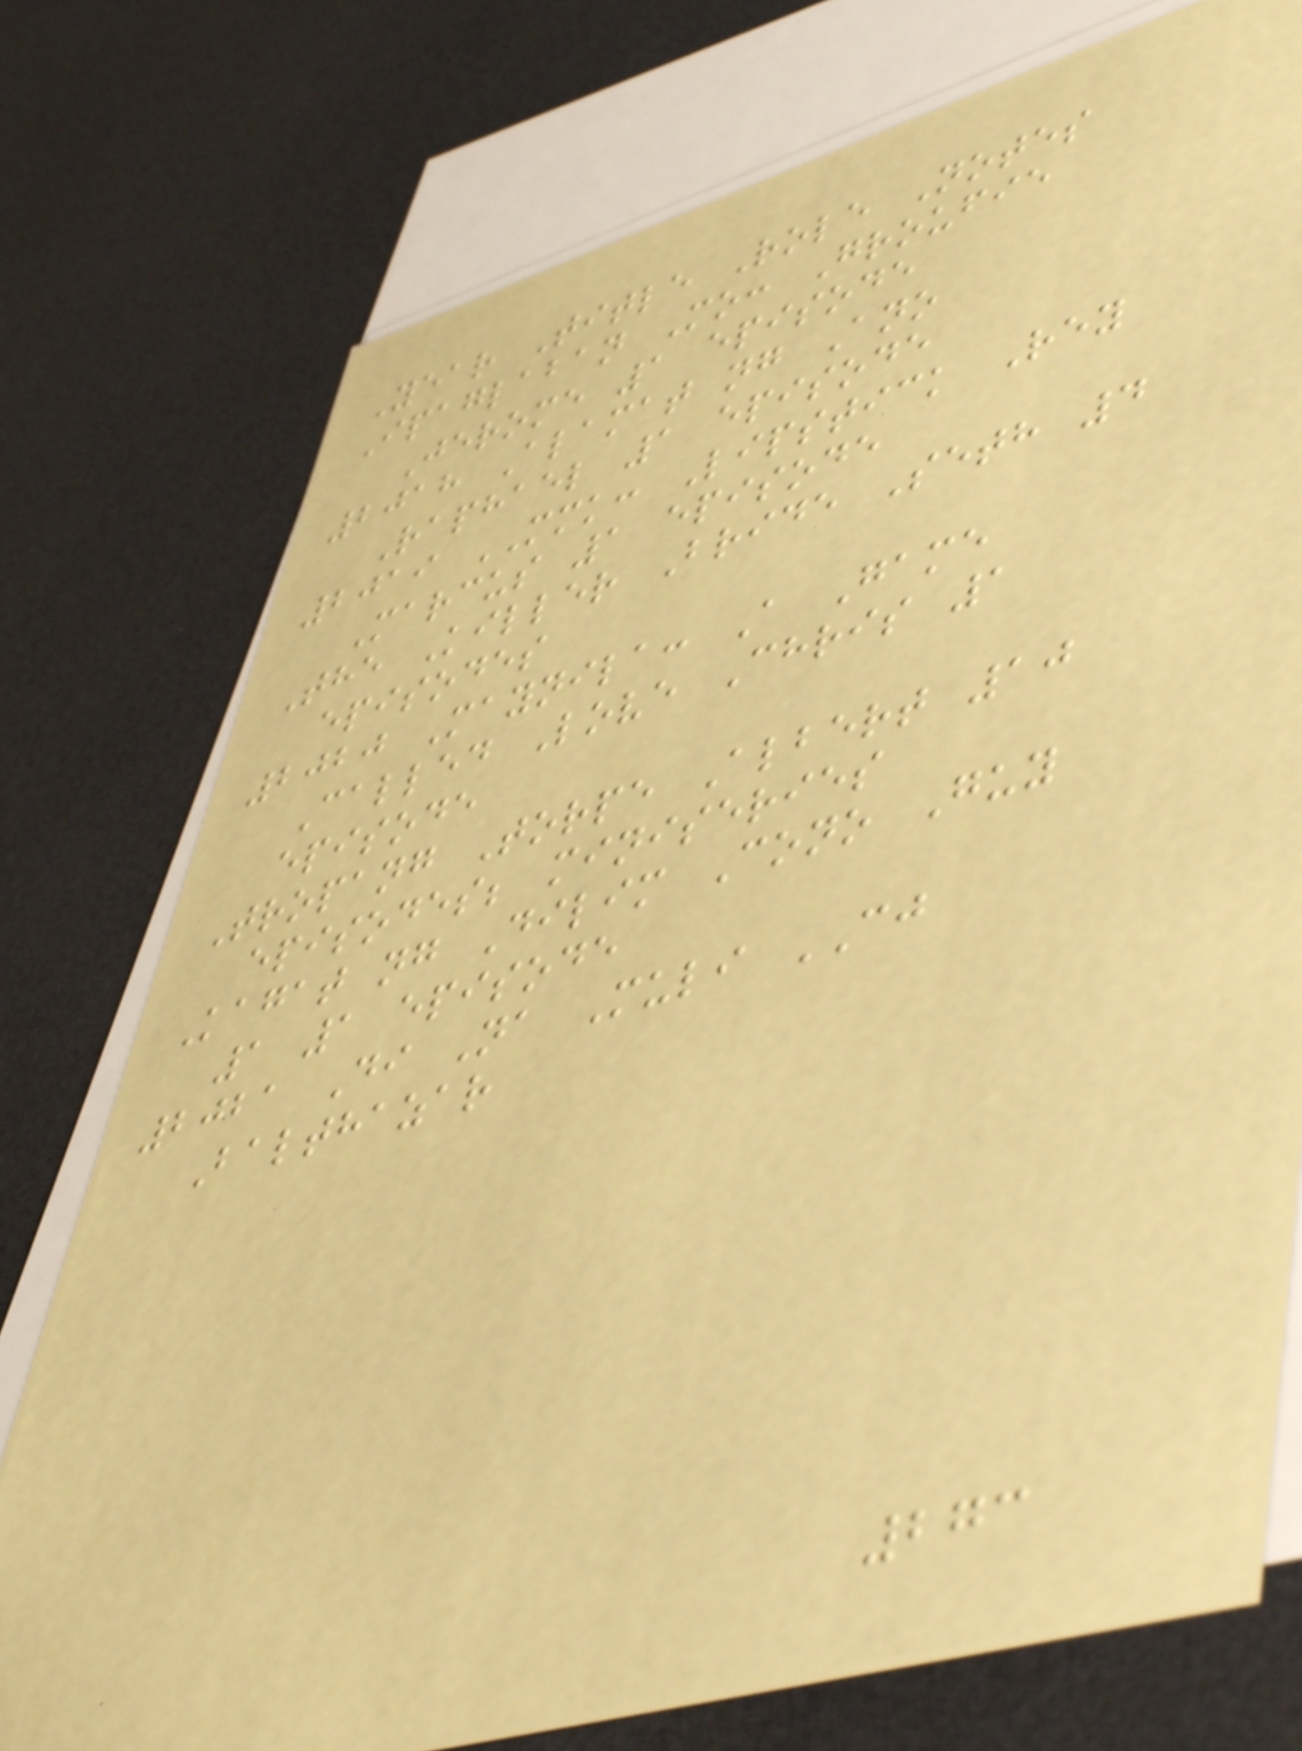Year Title Role Notes
Ipaglaban Mo: Groufie
Jerome 1 episode
2018 Alamat ng Ano
Raphael 1 episode
2019 MMK: Lipstick Rey
Marcus 1 episode
The Killer Bride Seth 4
episodes
2020 Maynila: A Game
Called Love Chris 1
episode
Tropang Torpe Albert 10
episodes; miniseries
Kagat ng Dilim Cono Guy
1 1 episode
2021 Di Na Muli CJ
Balthazar
273
